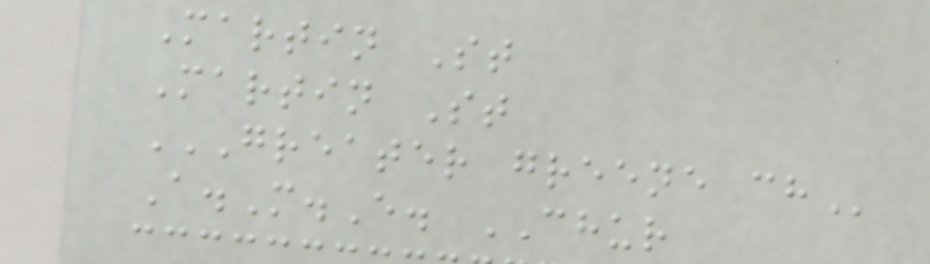Martin St
Martin St
GREATER GREENE CH
A.M.E. CHUR
